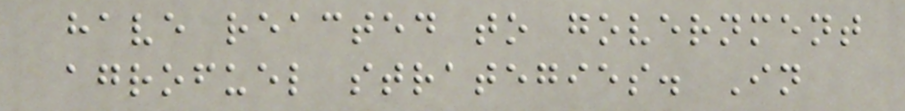have reacted to government
agrofuel strategies. In
